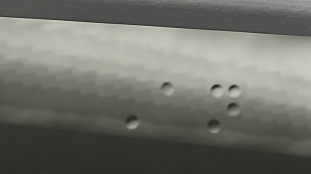An
